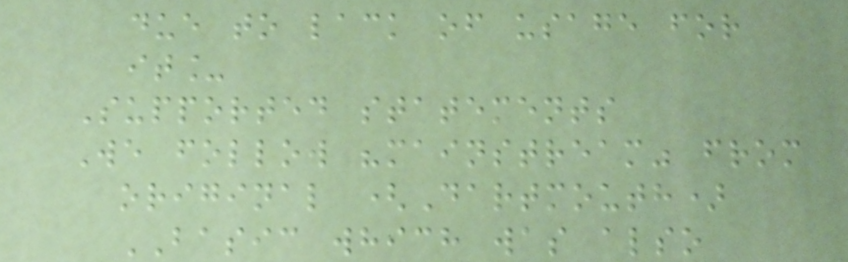due to lack of usage for
it_
Supported statements
We follow "mainstream" from
original (Dartmouth)
BASIC which was also
